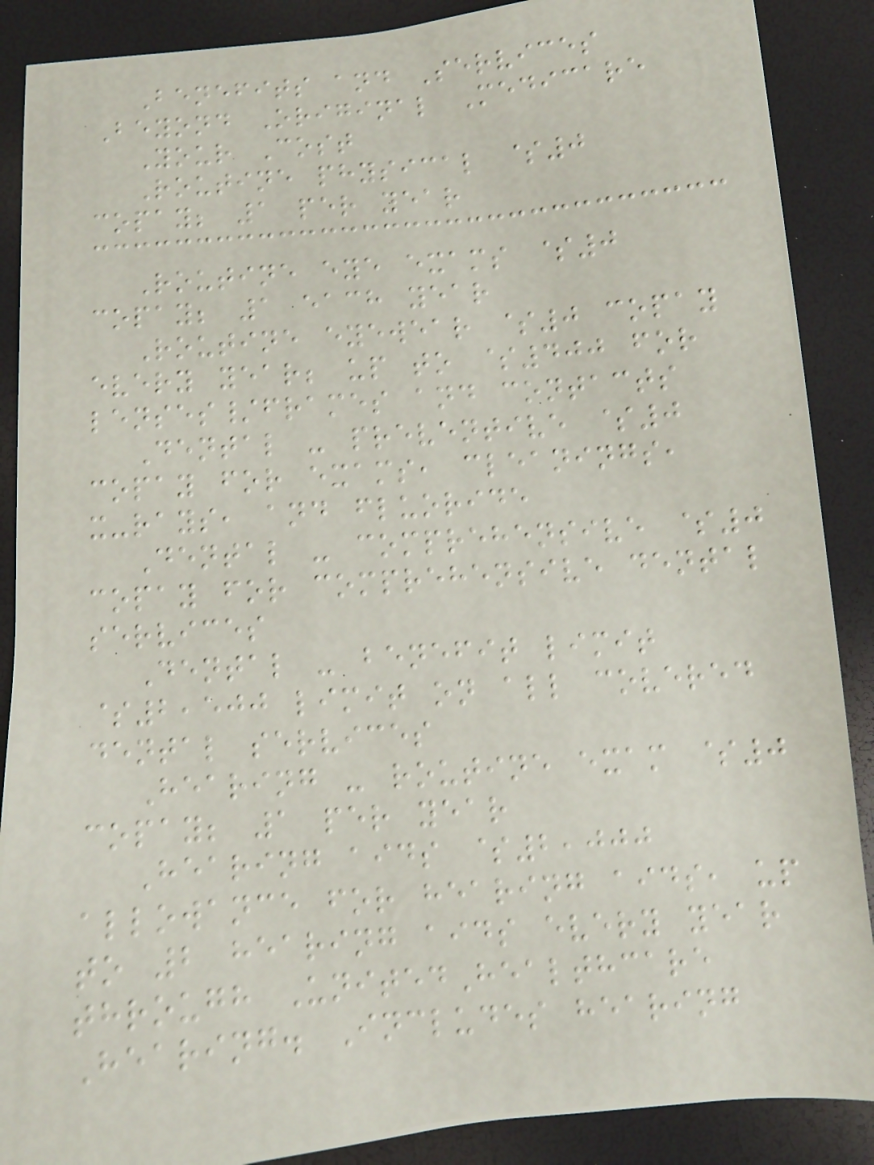Benefits and Services
Beyond Original Medicare
Your Cost
Routine physical $0
copay; 1 per year
Routine eye exams $0
copay; 1 each year
Routine eyewear $0 copay
every year; up to $400 for
lenses/frames and contacts
Dental - preventive $0
copay for exams, cleanings,
x-rays, and fluoride
Dental - comprehensive $0
copay for comprehensive dental
services
Dental - benefit limit
$2,500 limit on all covered
dental services
Hearing - routine exam $0
copay; 1 per year
Hearing aids $2,000
allowance for hearing aids, up
to 2 hearing aids every year
through UnitedHealthcare
Hearing. Includes hearing
